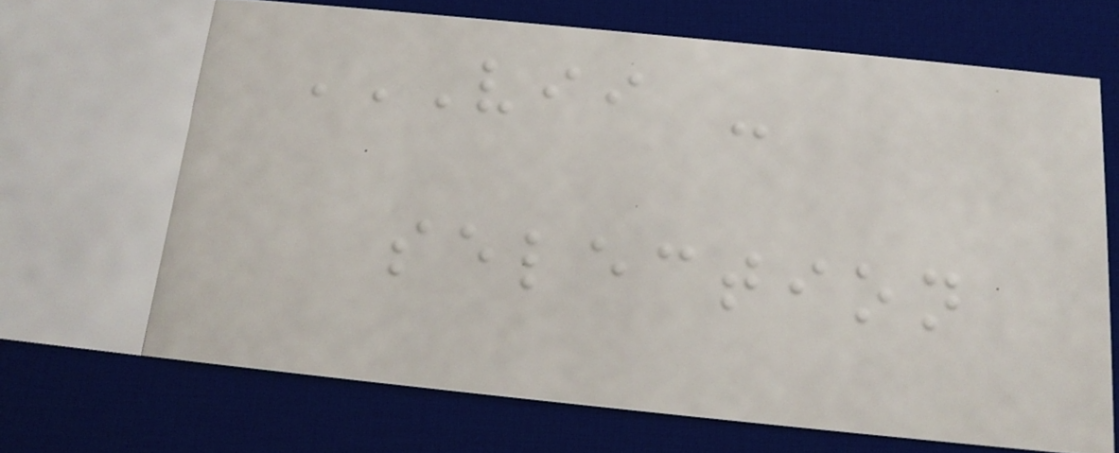VII -
SELECTION
